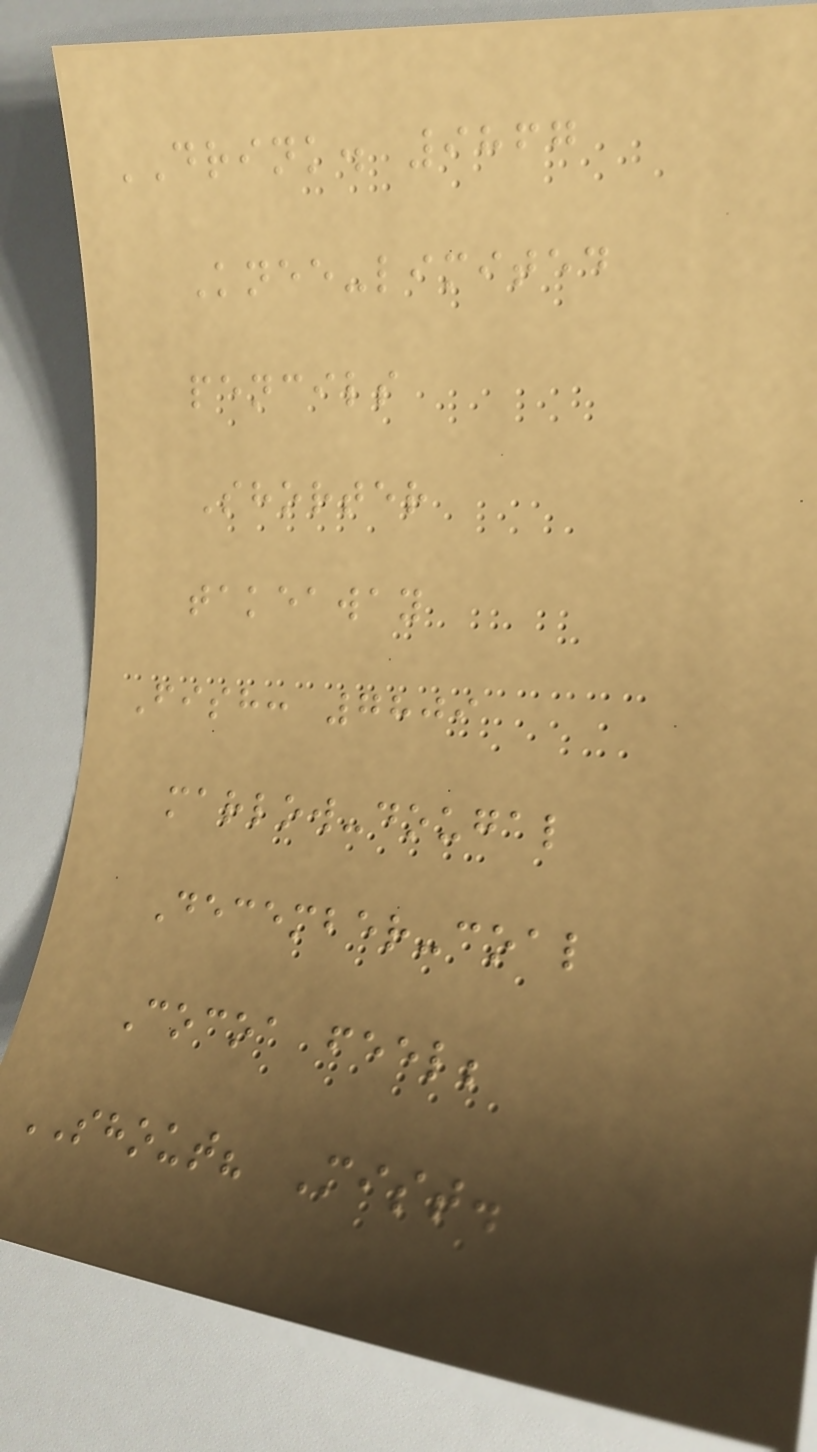DRINK. 9867
Knee-limited
pencils
Shorter
takeaway
Fish: 7809
marlow-dougal
December-coal
Cocoa feel;
SHOUT? Mist.
